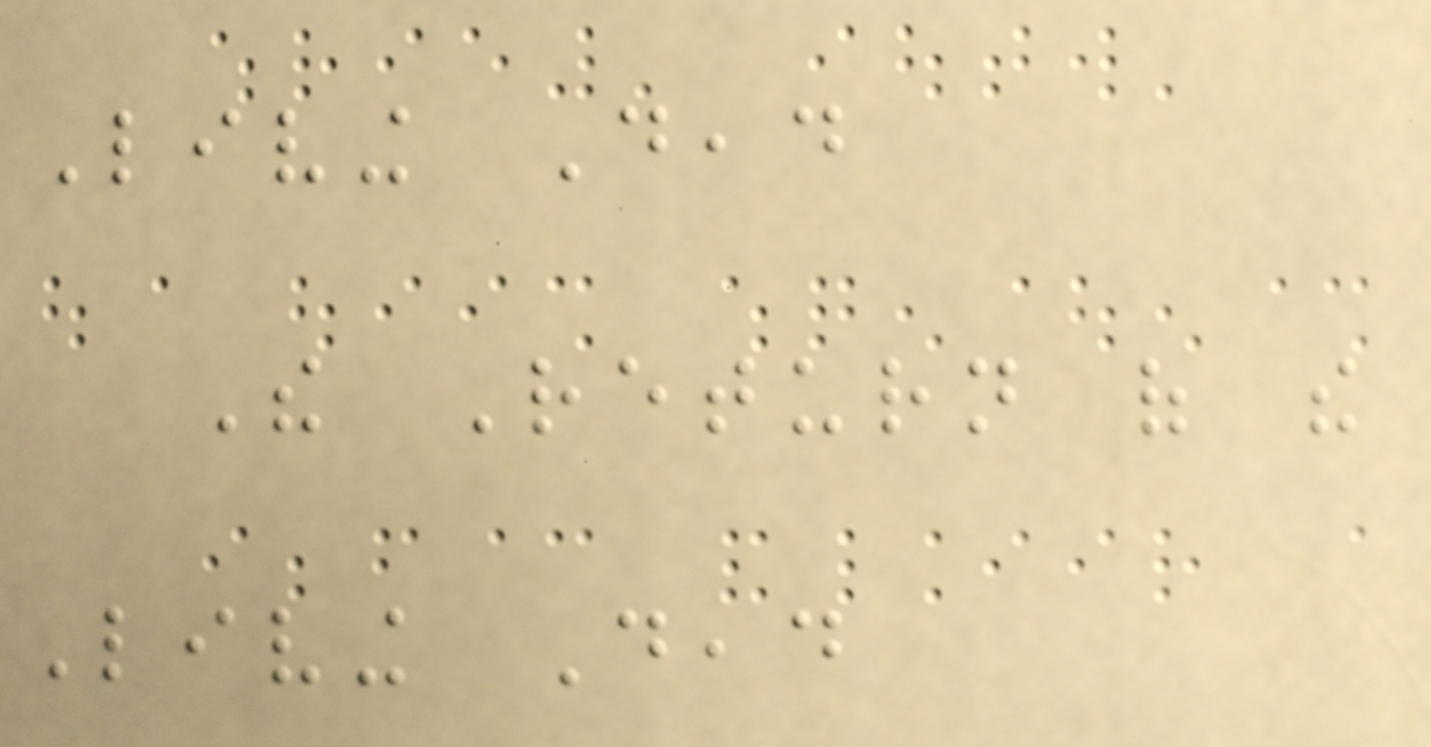Living Dead
The Return of the
Living Dead
